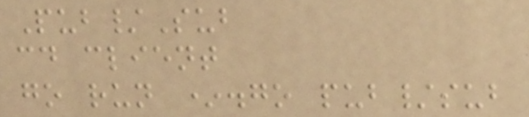Pub/Sub
cd client
go run *.go pub/sub
